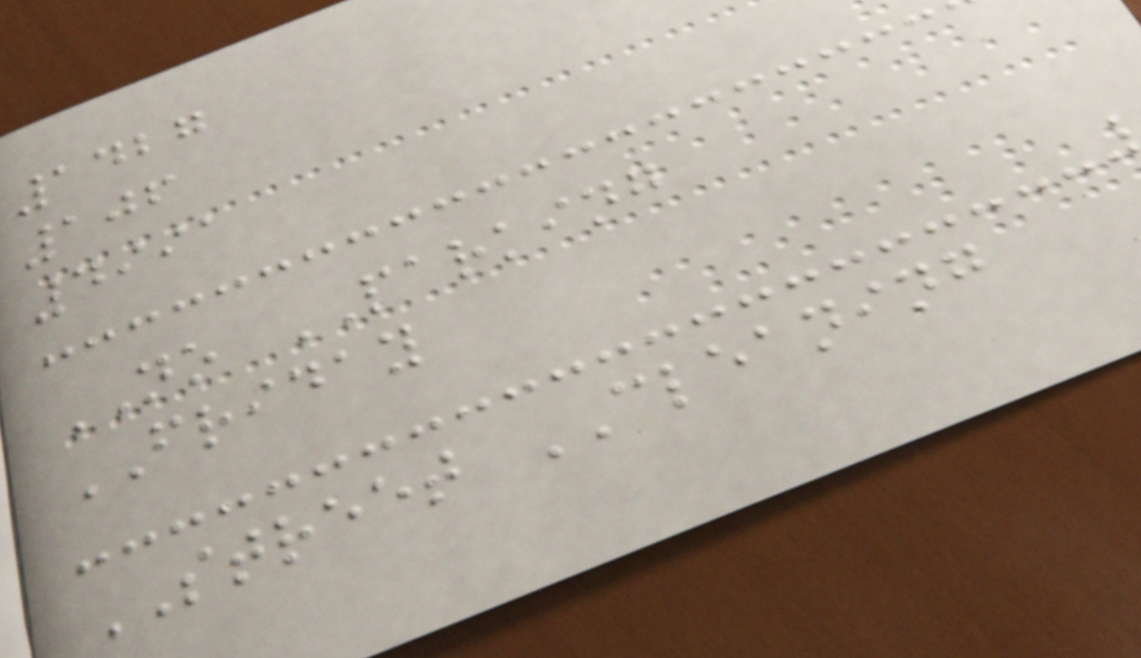1427
106
4991
NO PARKING
FRIDAY
STREET CLEANING
